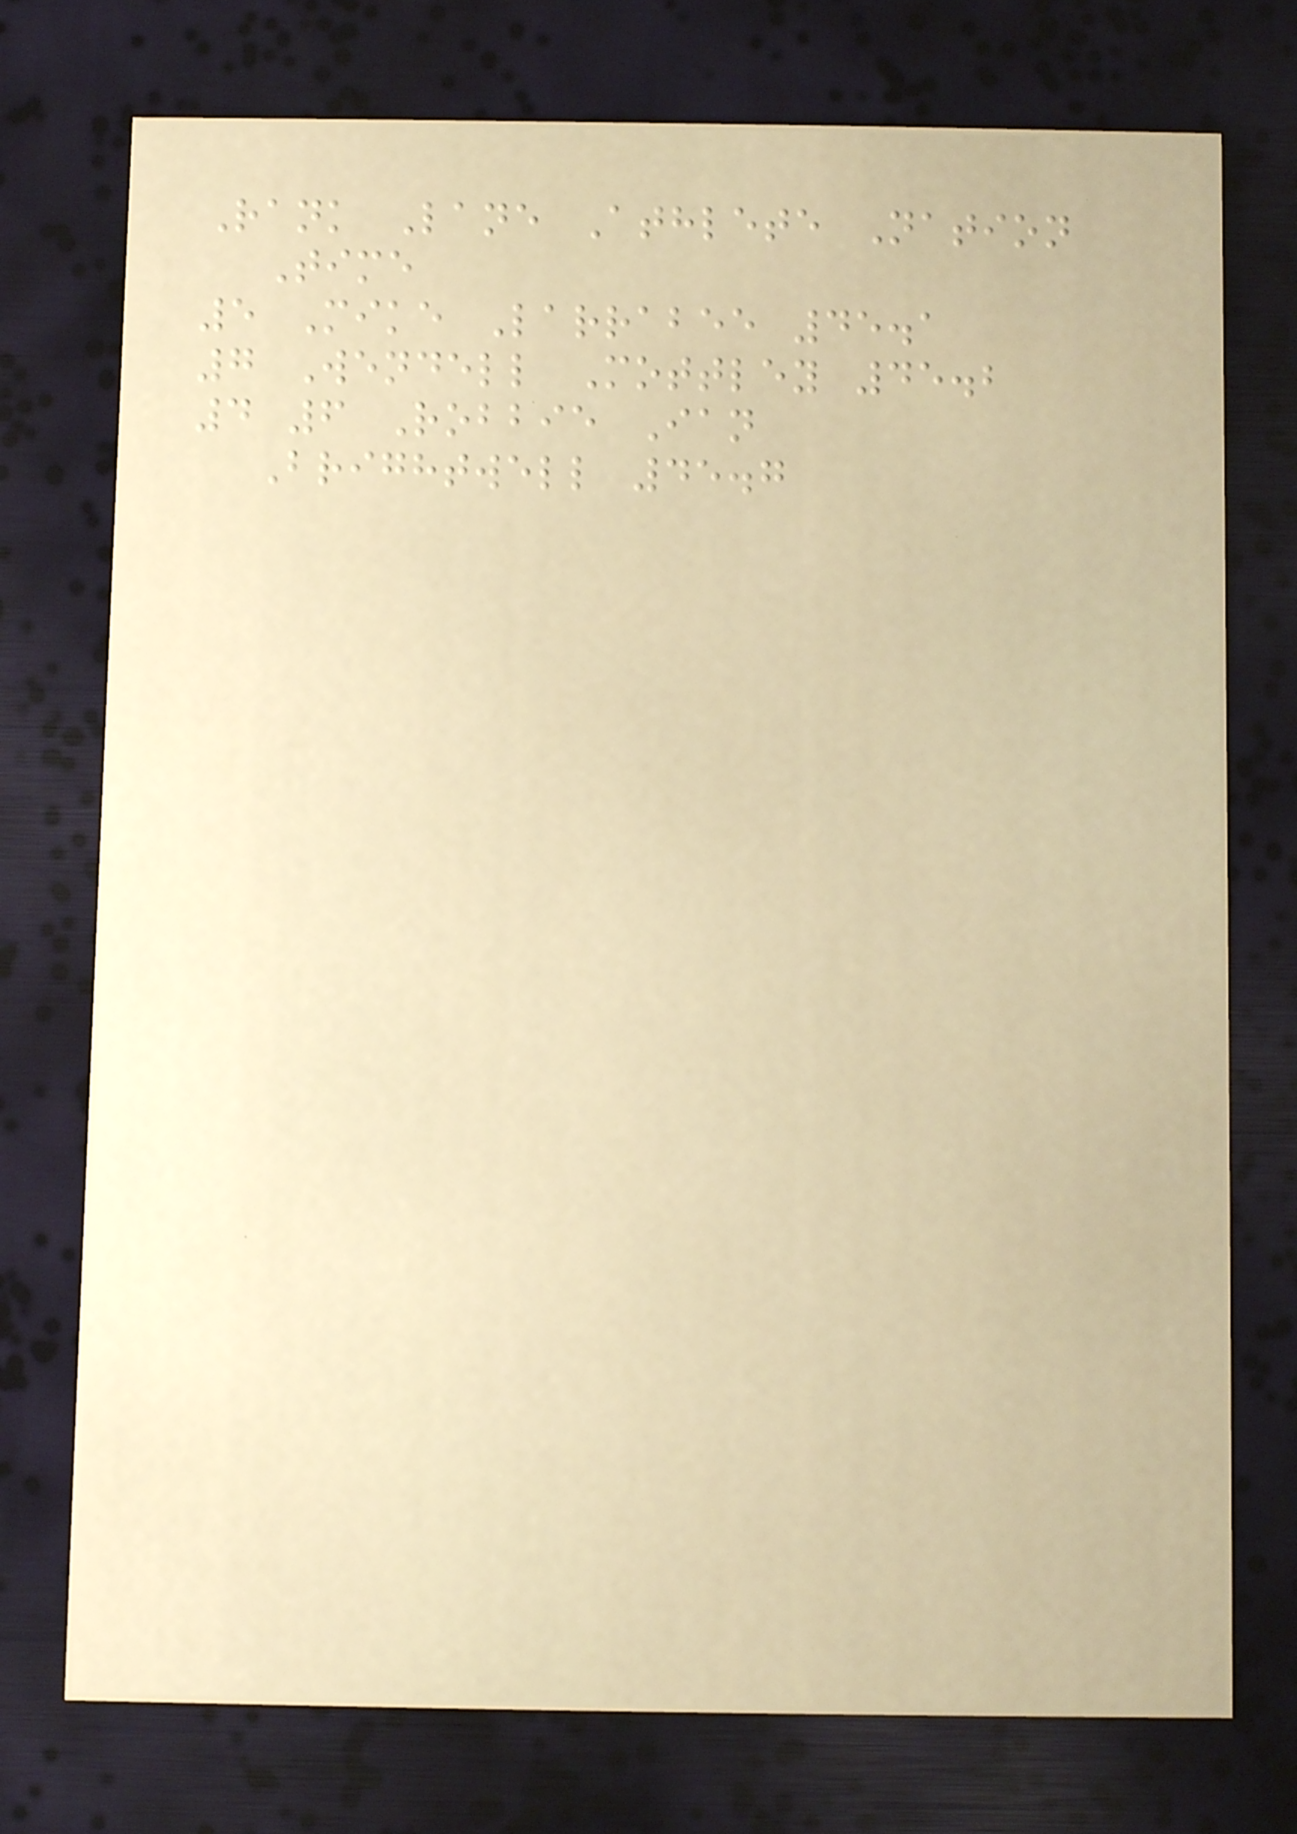Rank Lane Athlete Nation
Time
5 Mike Larrabee 45.1
7 Wendell Mottley 45.2
4 6 Robbie Ian
Brightwell 45.7
